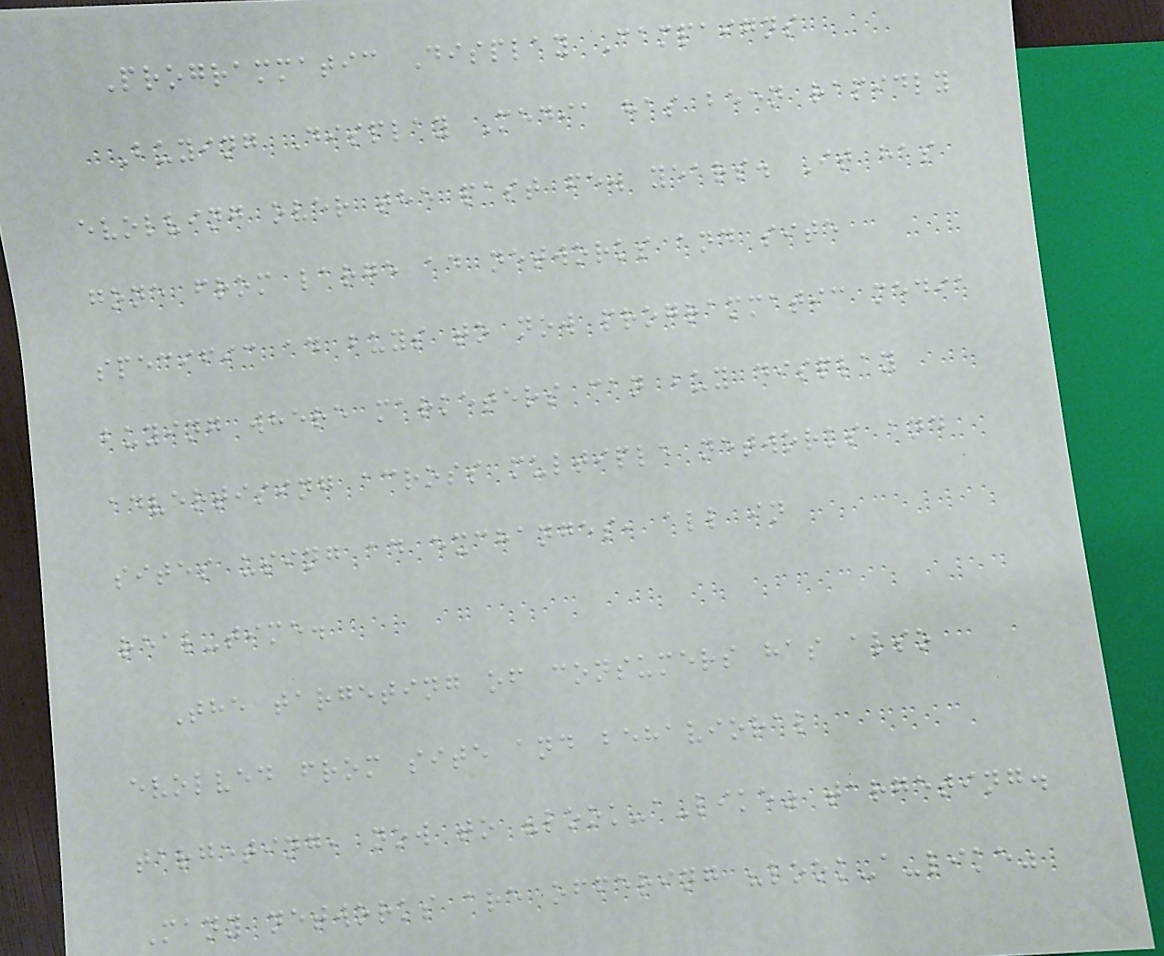Programmatic Display Campaigns
Buying Display Media has been rapidly
evolving over the past few years. It has
gone from large ad networks and site
specific ad buys to now programmatic media
buying where marketers can buy display
advertising across multiple networks and
sites using ad exchanges, all in
real-time.
The targeting of consumers has also
evolved from site and behavioral
targeting, now to "look-a-like" targeting.
Many networks are offering "look-a-like"
